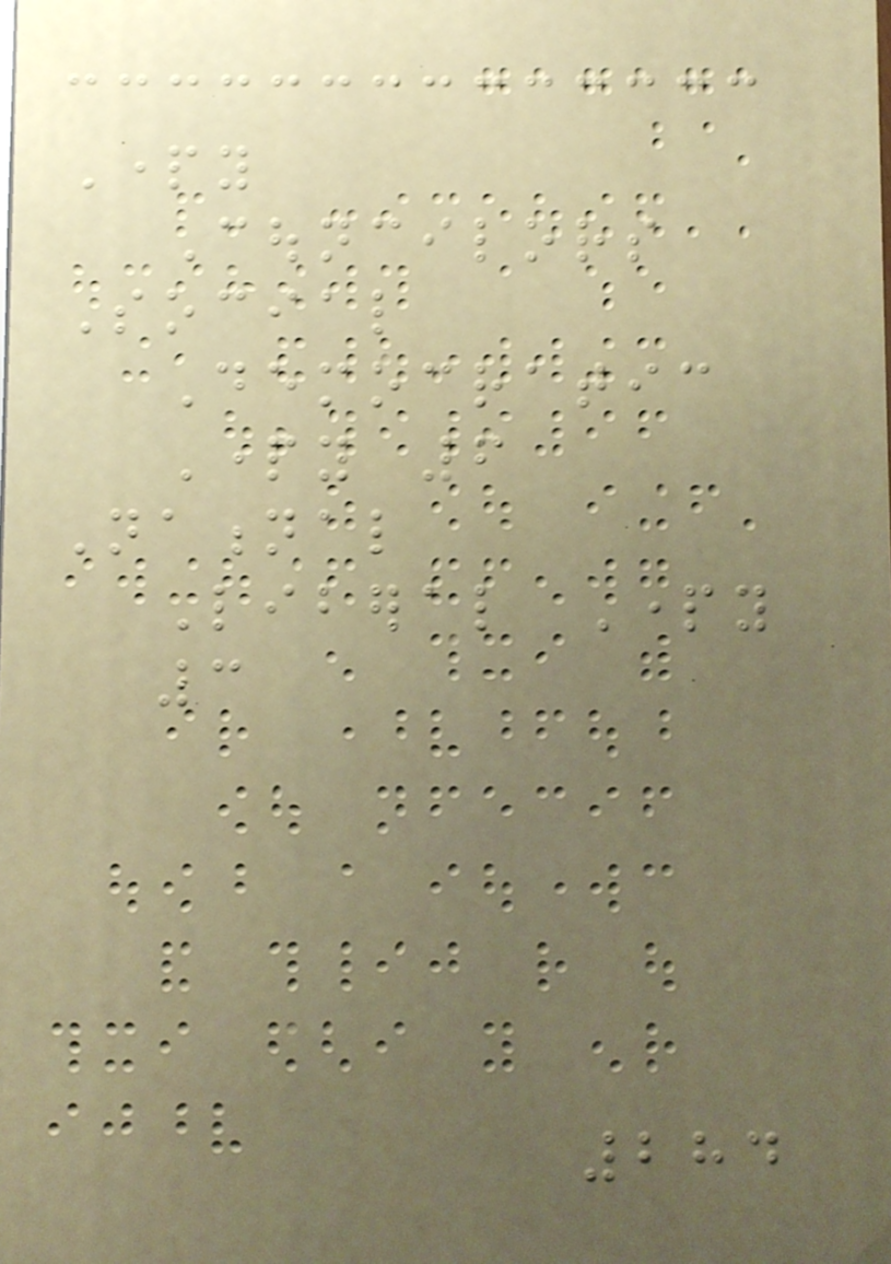Party
Councilors
Social
Democratic
Party 6
National
Liberal Party
3
284
